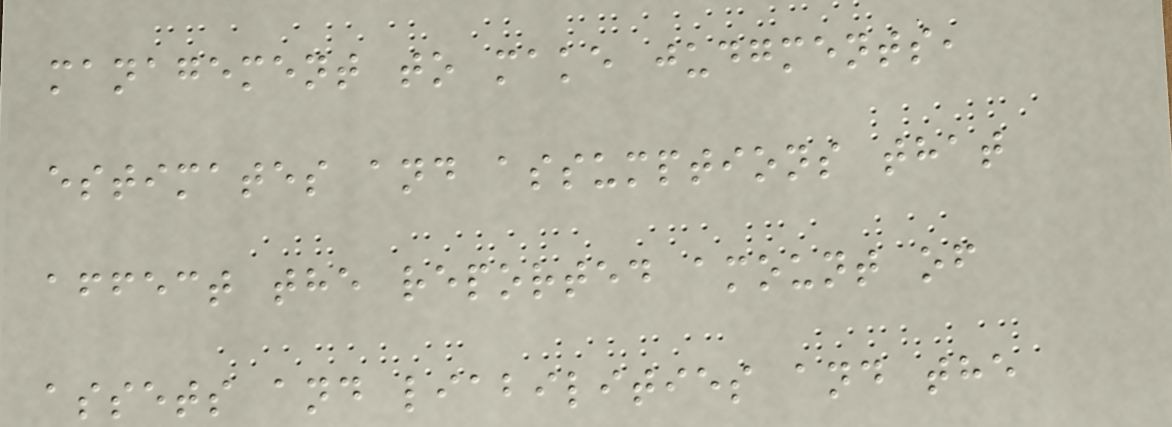management to make judgments,
estimates and assumptions that
affect the reported amount of
assets and liabilities and the
